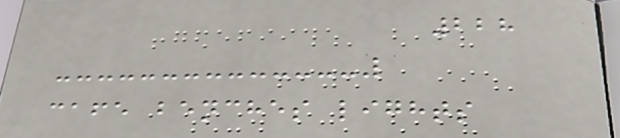228
cafe benches lights
